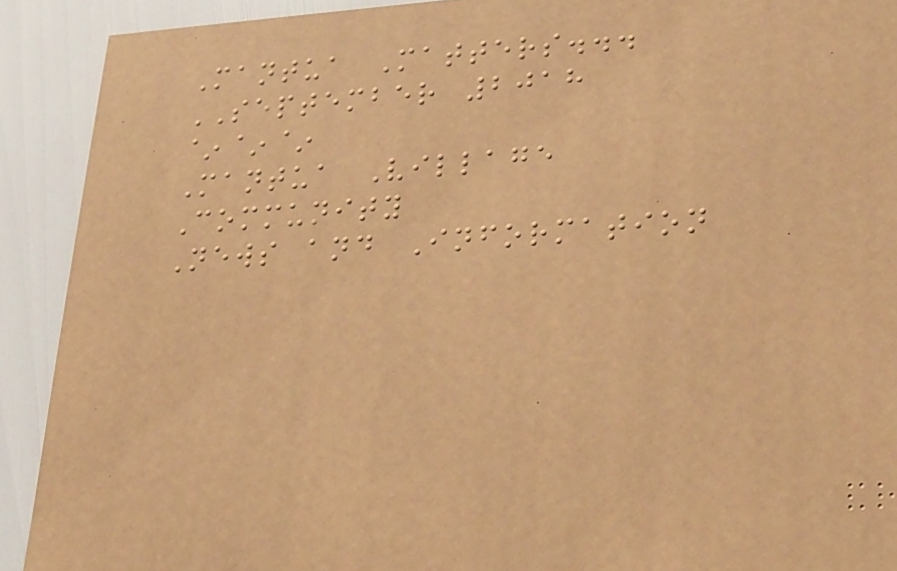Mantua Matters...
SEPTEMBER 2018
~~~
Mantua Village
Community
News and Information
